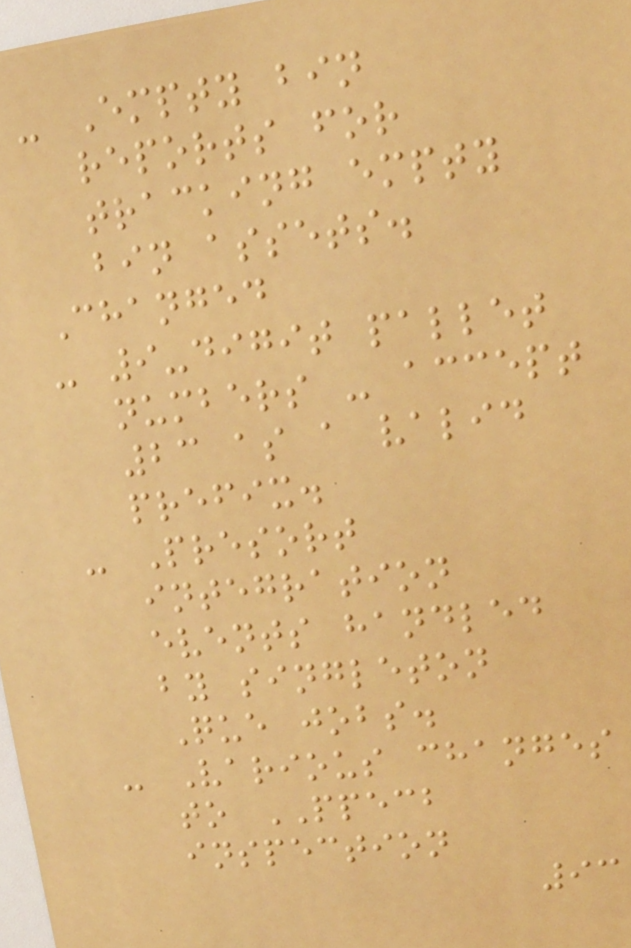- Empty bin
reports for
tracking empty
bin assets.
Changed
- 9-digit pallet
numbers - accept
23 as a valid
prefix.
- Presort
integration
events handled
by singleton
Que jobs.
- Various changes
to PPECB
inspection
93
